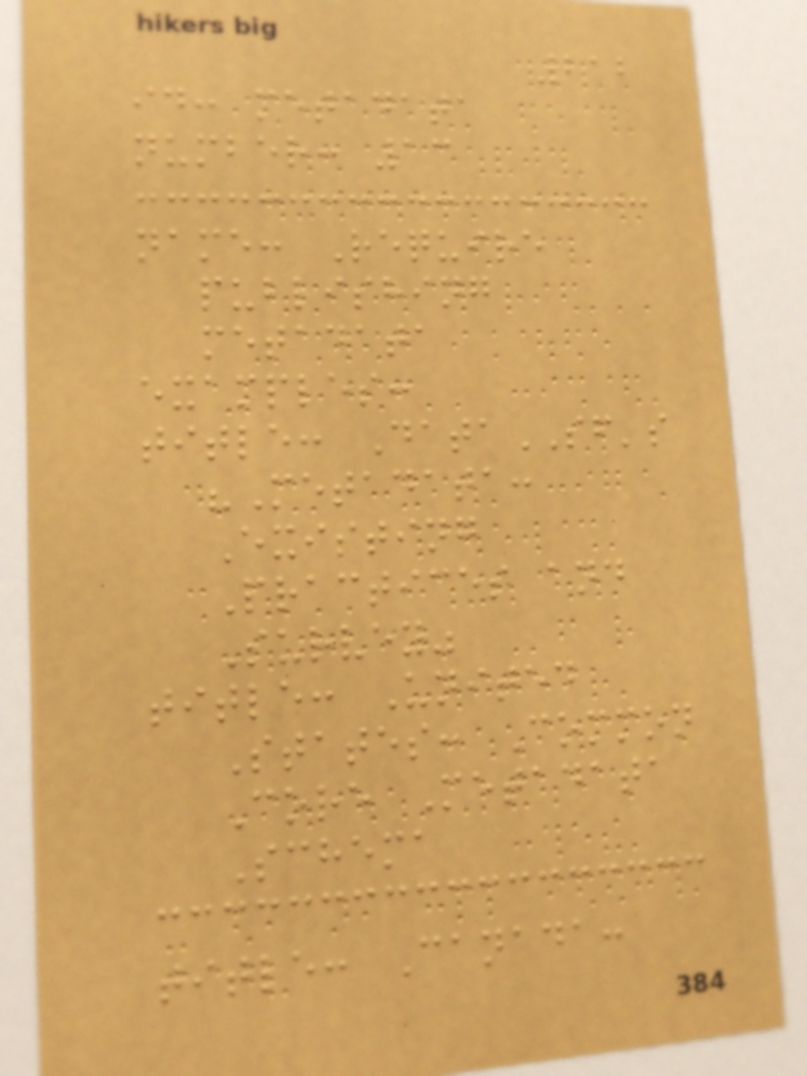212
id: metadata
number: 13
name: Require
publishing
metadata
examples:
title: DataSF's
"Metadata:
Existing
Practices and
Survey"
title: United
States: Common
Core Metadata
Schema
title: Canada:
